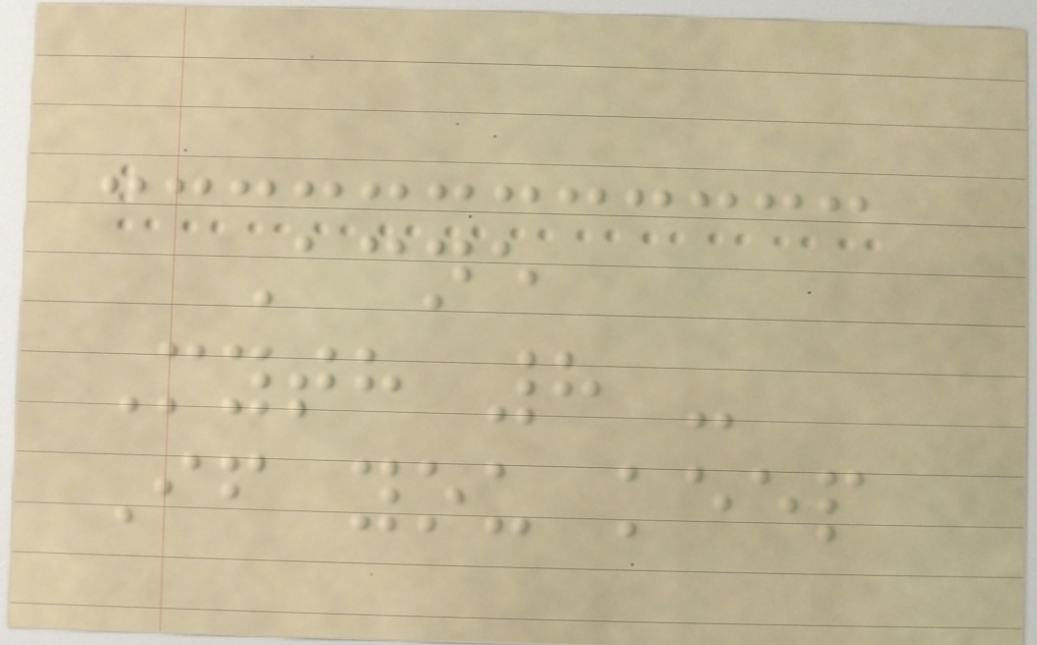Acne
Myth 8 -
If you keep
